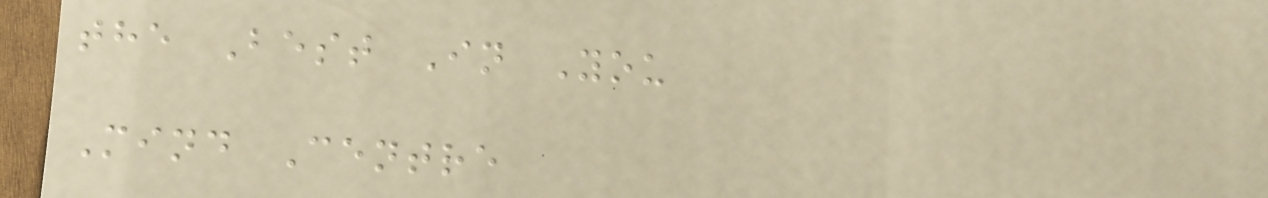the Best In You
Mind Centre
